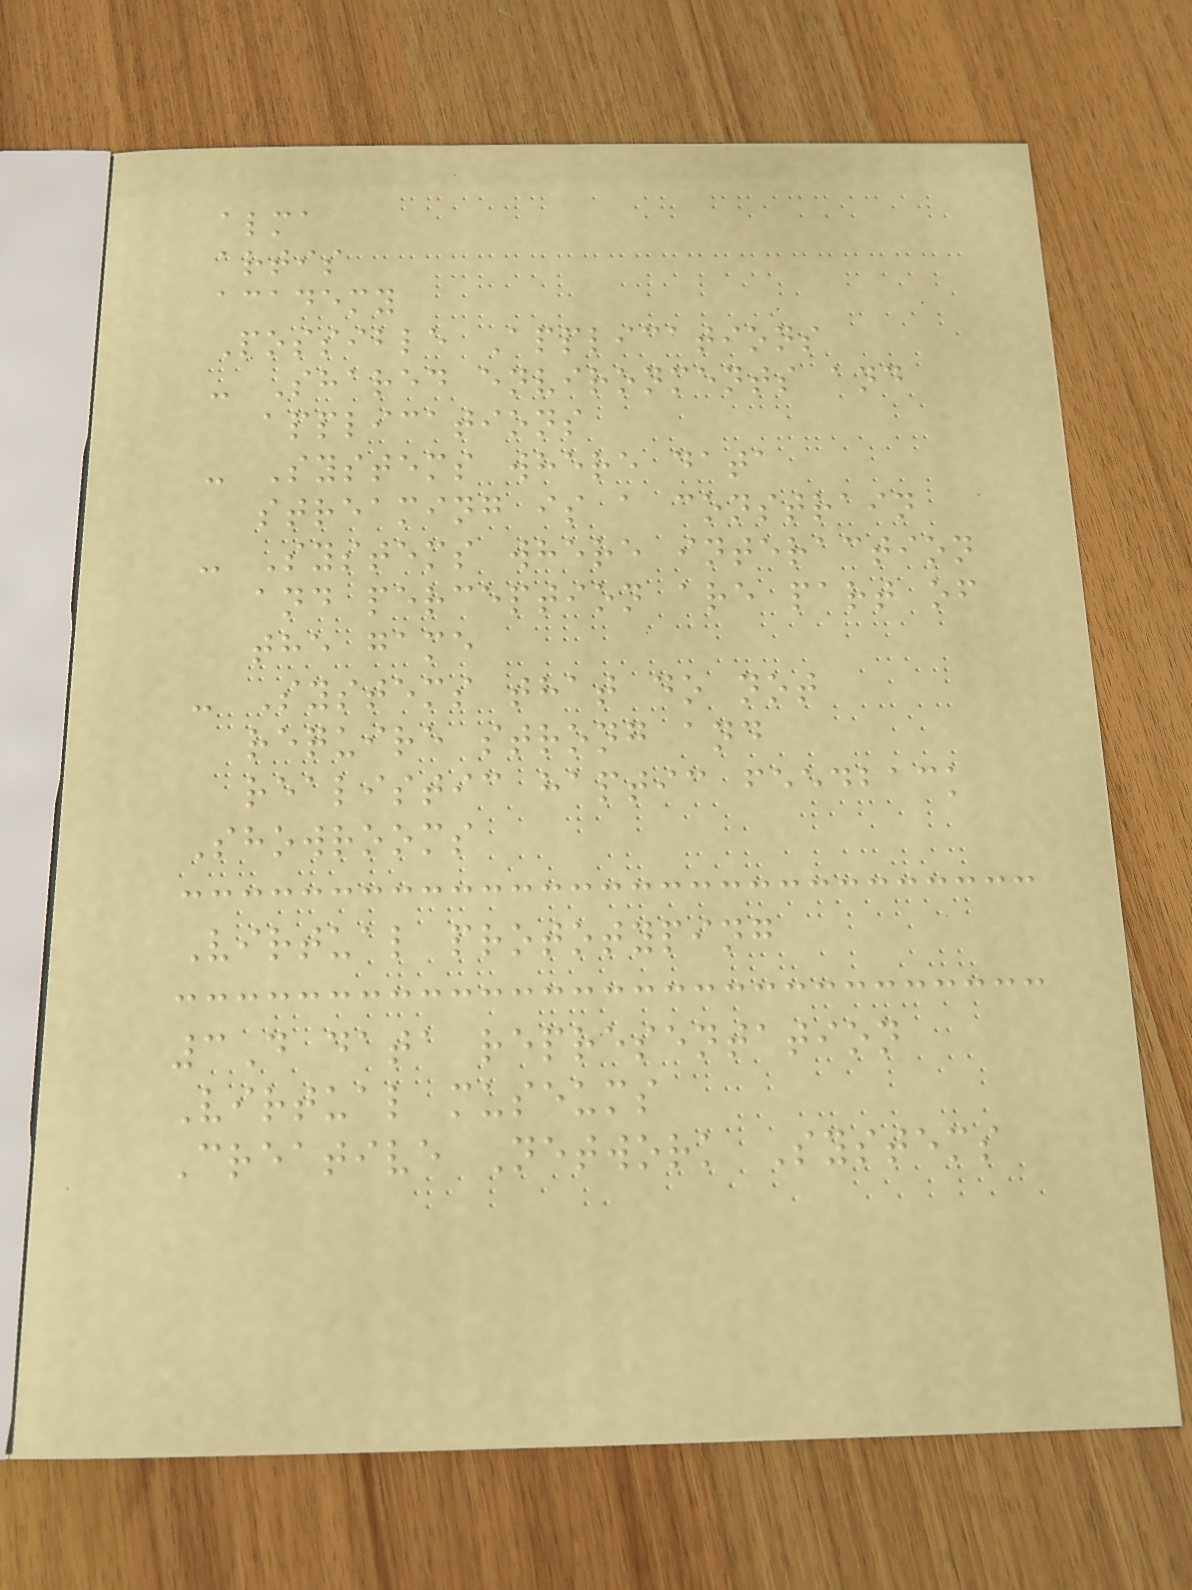alma
artis
academy
Possible Applications
- Shared environments and
applications
- Systems where data
streaming is a constrain
- Systems where interaction
and perception are part of
the game
- Systems that do not
require strong and
realistic haptic feedback
Showrooms
Virtual prototyping
3D data representation
Virtual museums
Creative Network Systems
